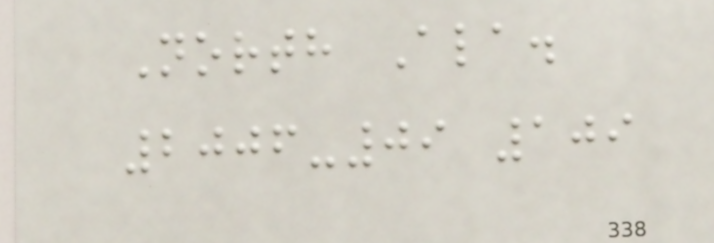North Ala.
2006-09 109
